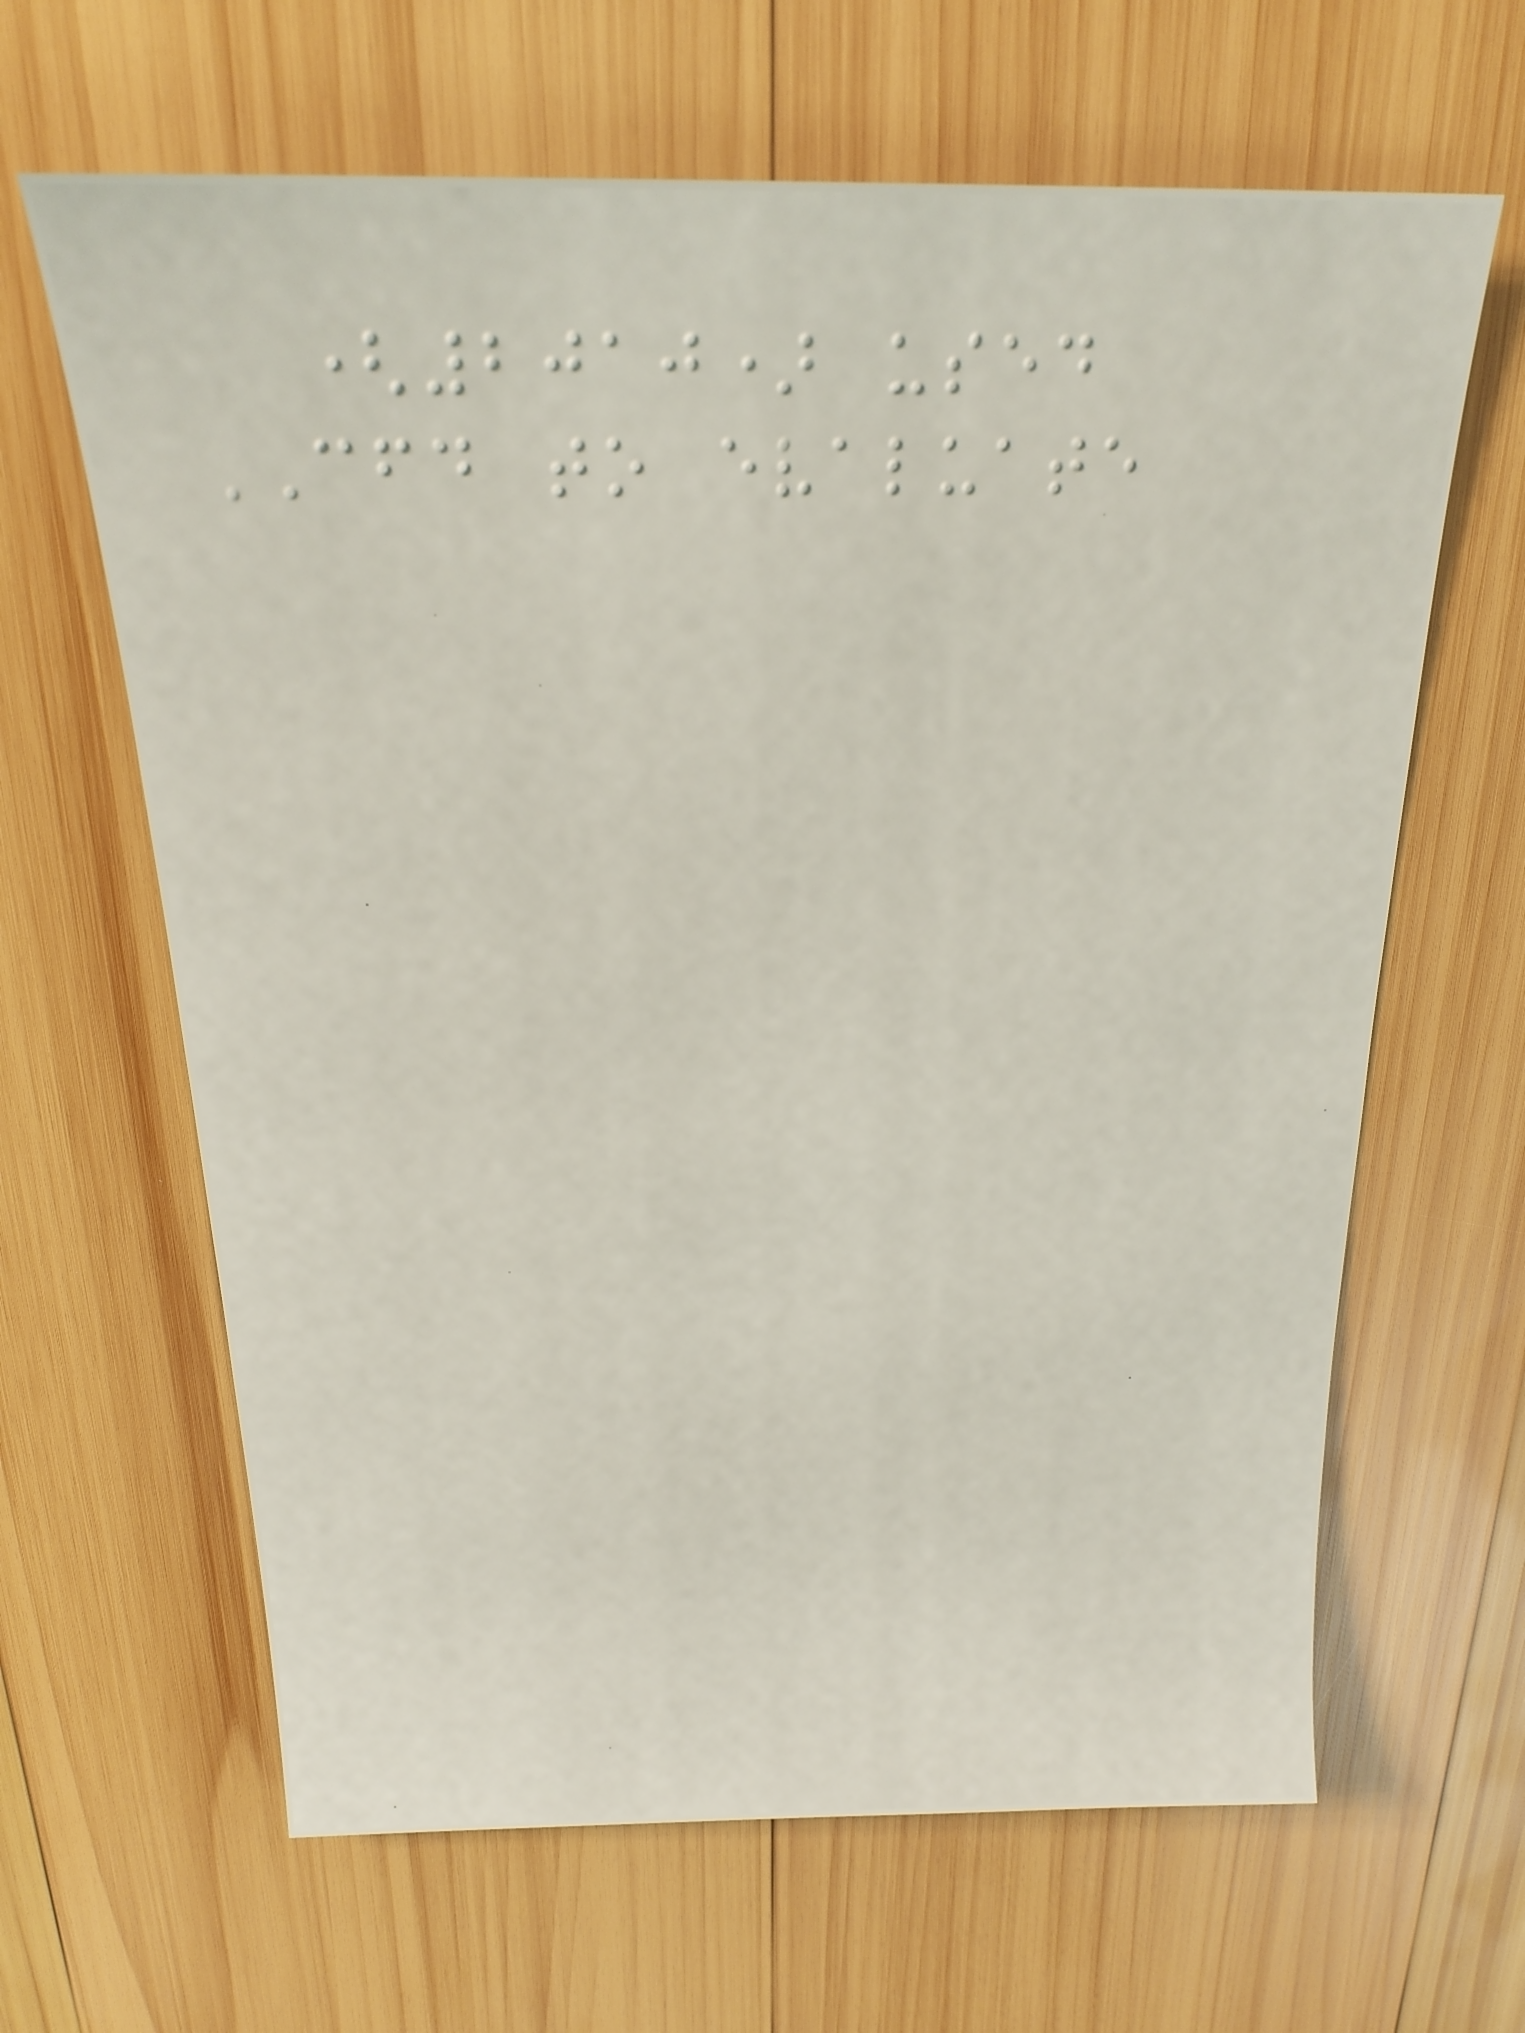(2010) used
CFD to evaluate
